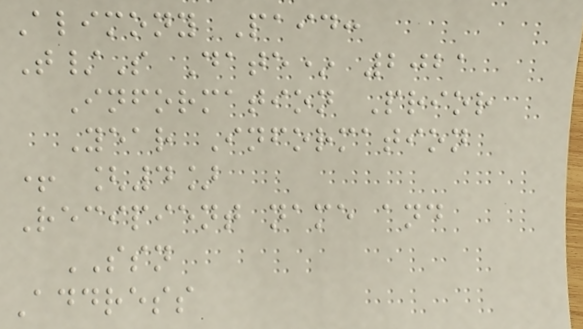Alimony Paid:
T/S Date* 2021
Information Prior
Year Information
+ [4]
Recipient name and
SSN
Address
